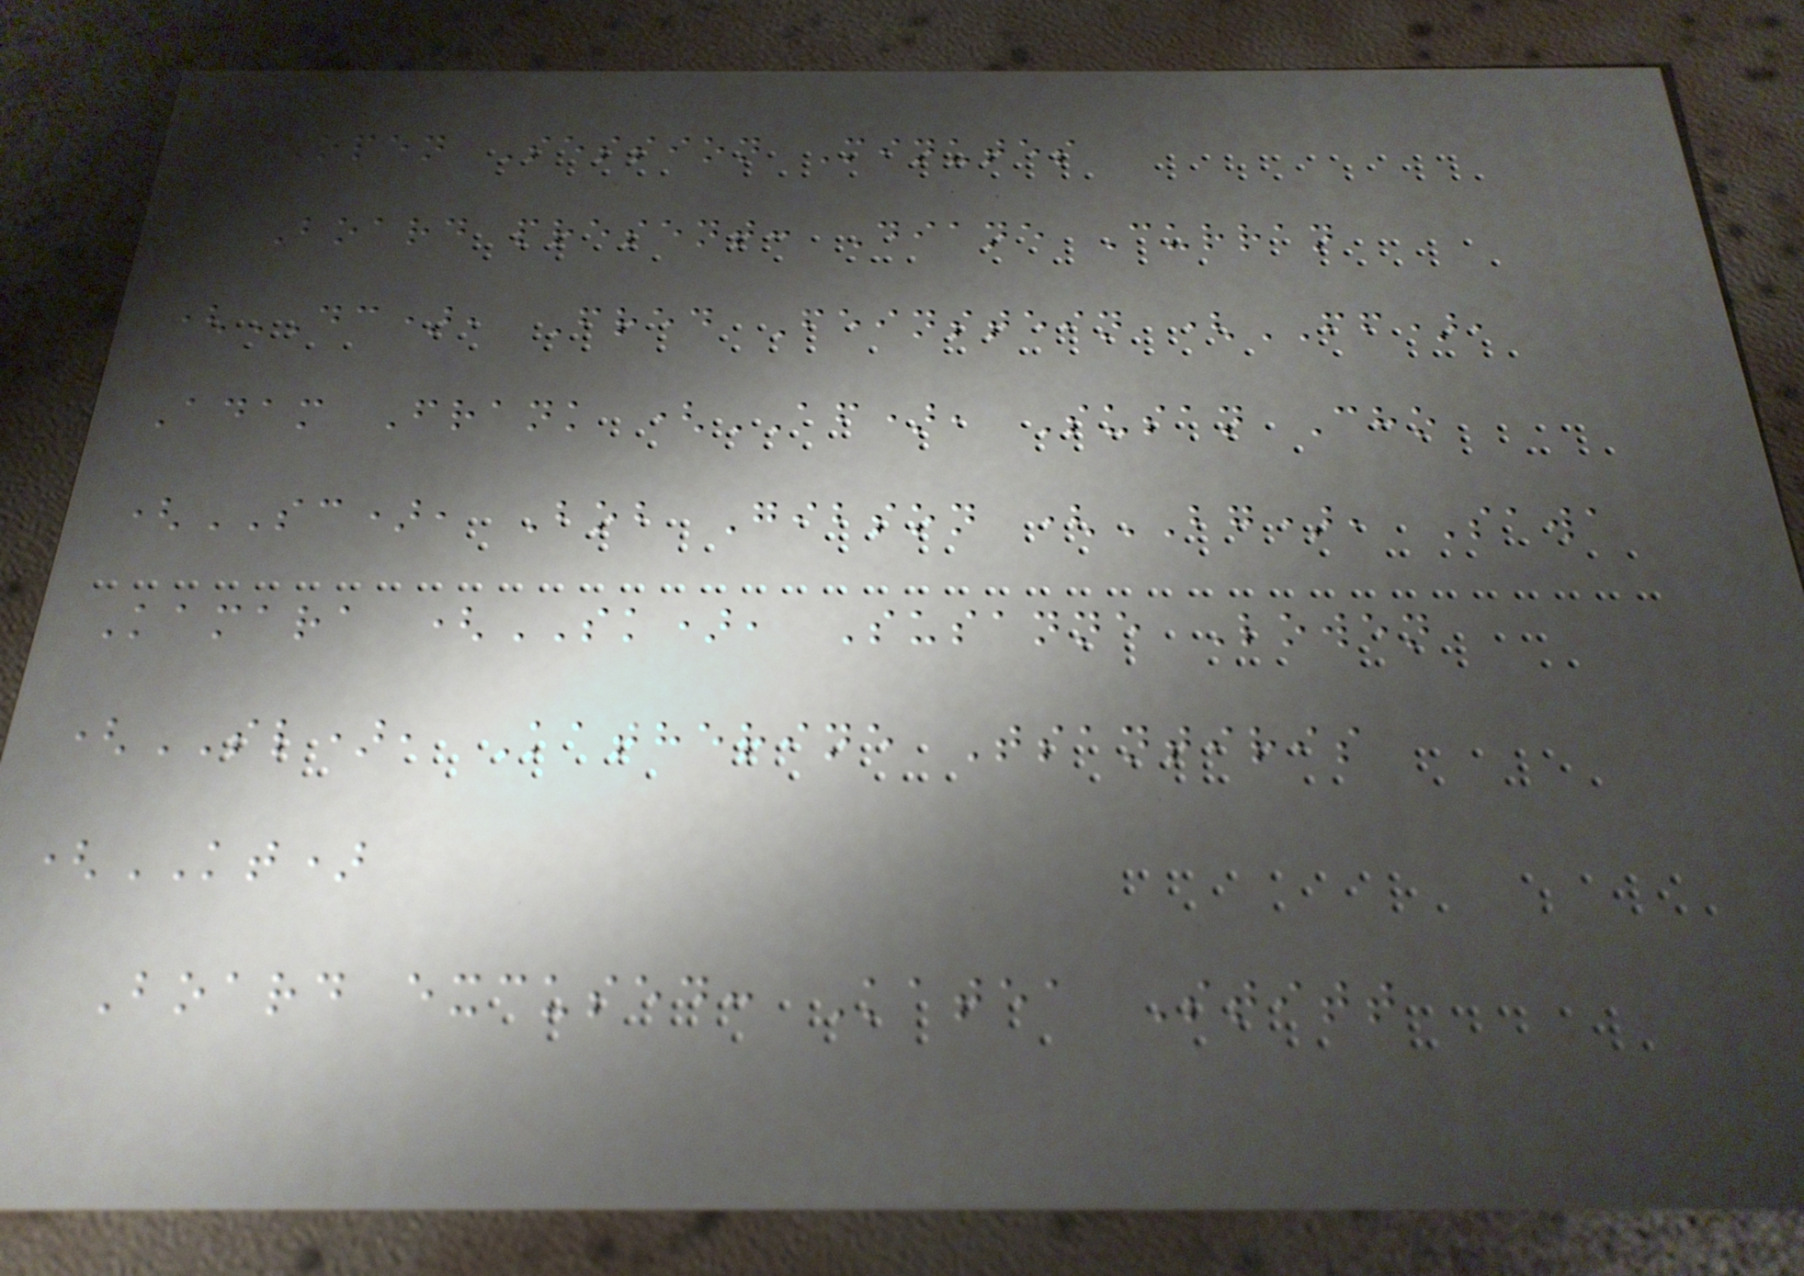Open Session Minutes
Board present: Diane Curran
(DC), Fred Feinstein (FF),
Adam Frank (AF), Susan Cho
(SC), Bob Gibson (BG), Sawa
Kamara (SK), Susanne Lowen
(SL), Katherine Tsantiris
(KT)
Board excused: Katea Stitt
